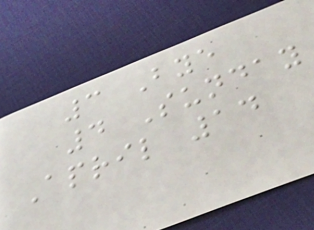3 Bye
4 Sunday
April 14
